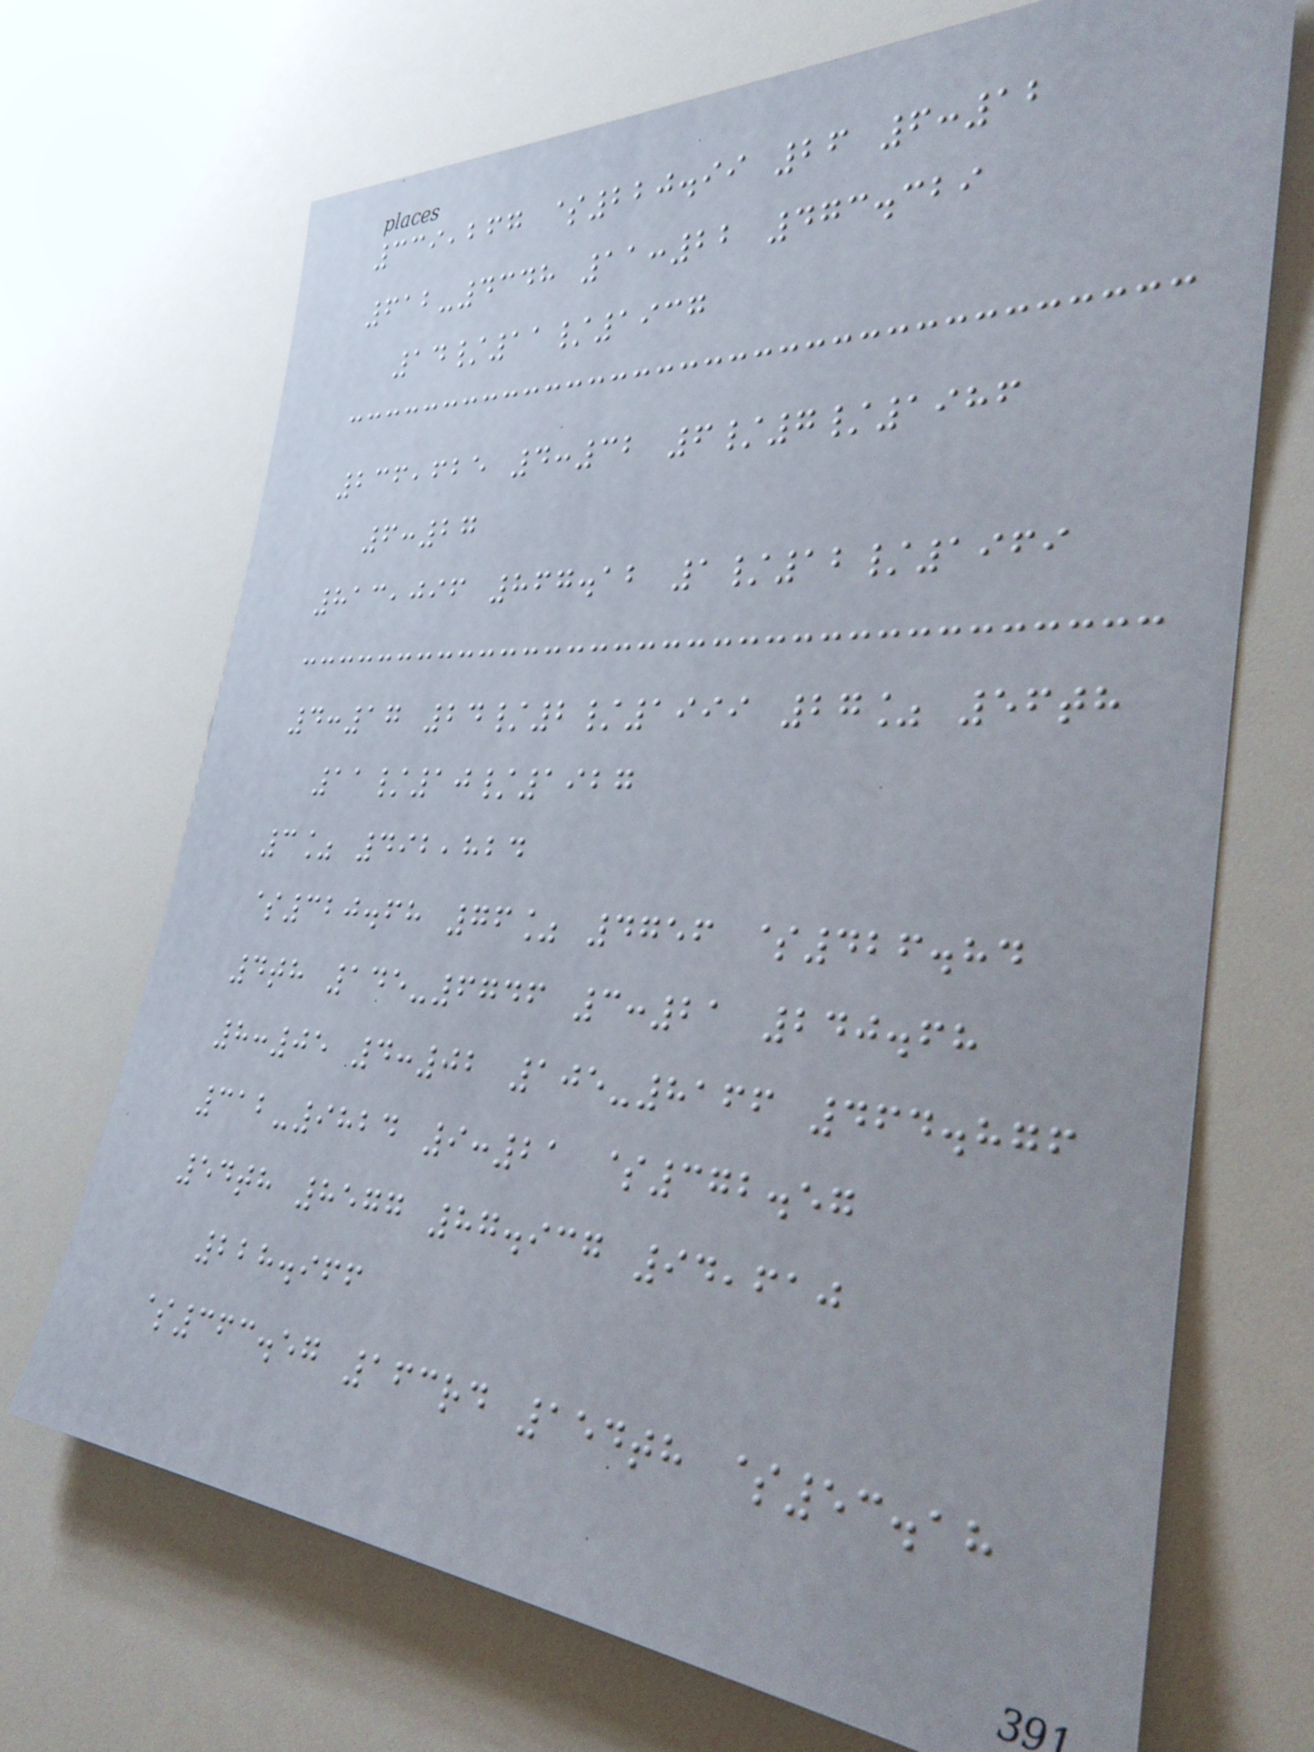339,267 $220.99 26 6:12
612-4348 11:22 473.329
14/11/1937
236,625 4:32 6/7/1986
6:27
813,096 867.12 1/12/1969
4:17 24/2/1999 27% 56th
11/10/1927
3% 492,824
$320.68 76% 4756 $426.84
4th 145-6746 3:21 240.68
8:05 4:02 105-8166 464.876
312-9824 9:21 $372.57
54th 8577 87.937 94,610
228.966
$363.57 163rd 154th $53.18
